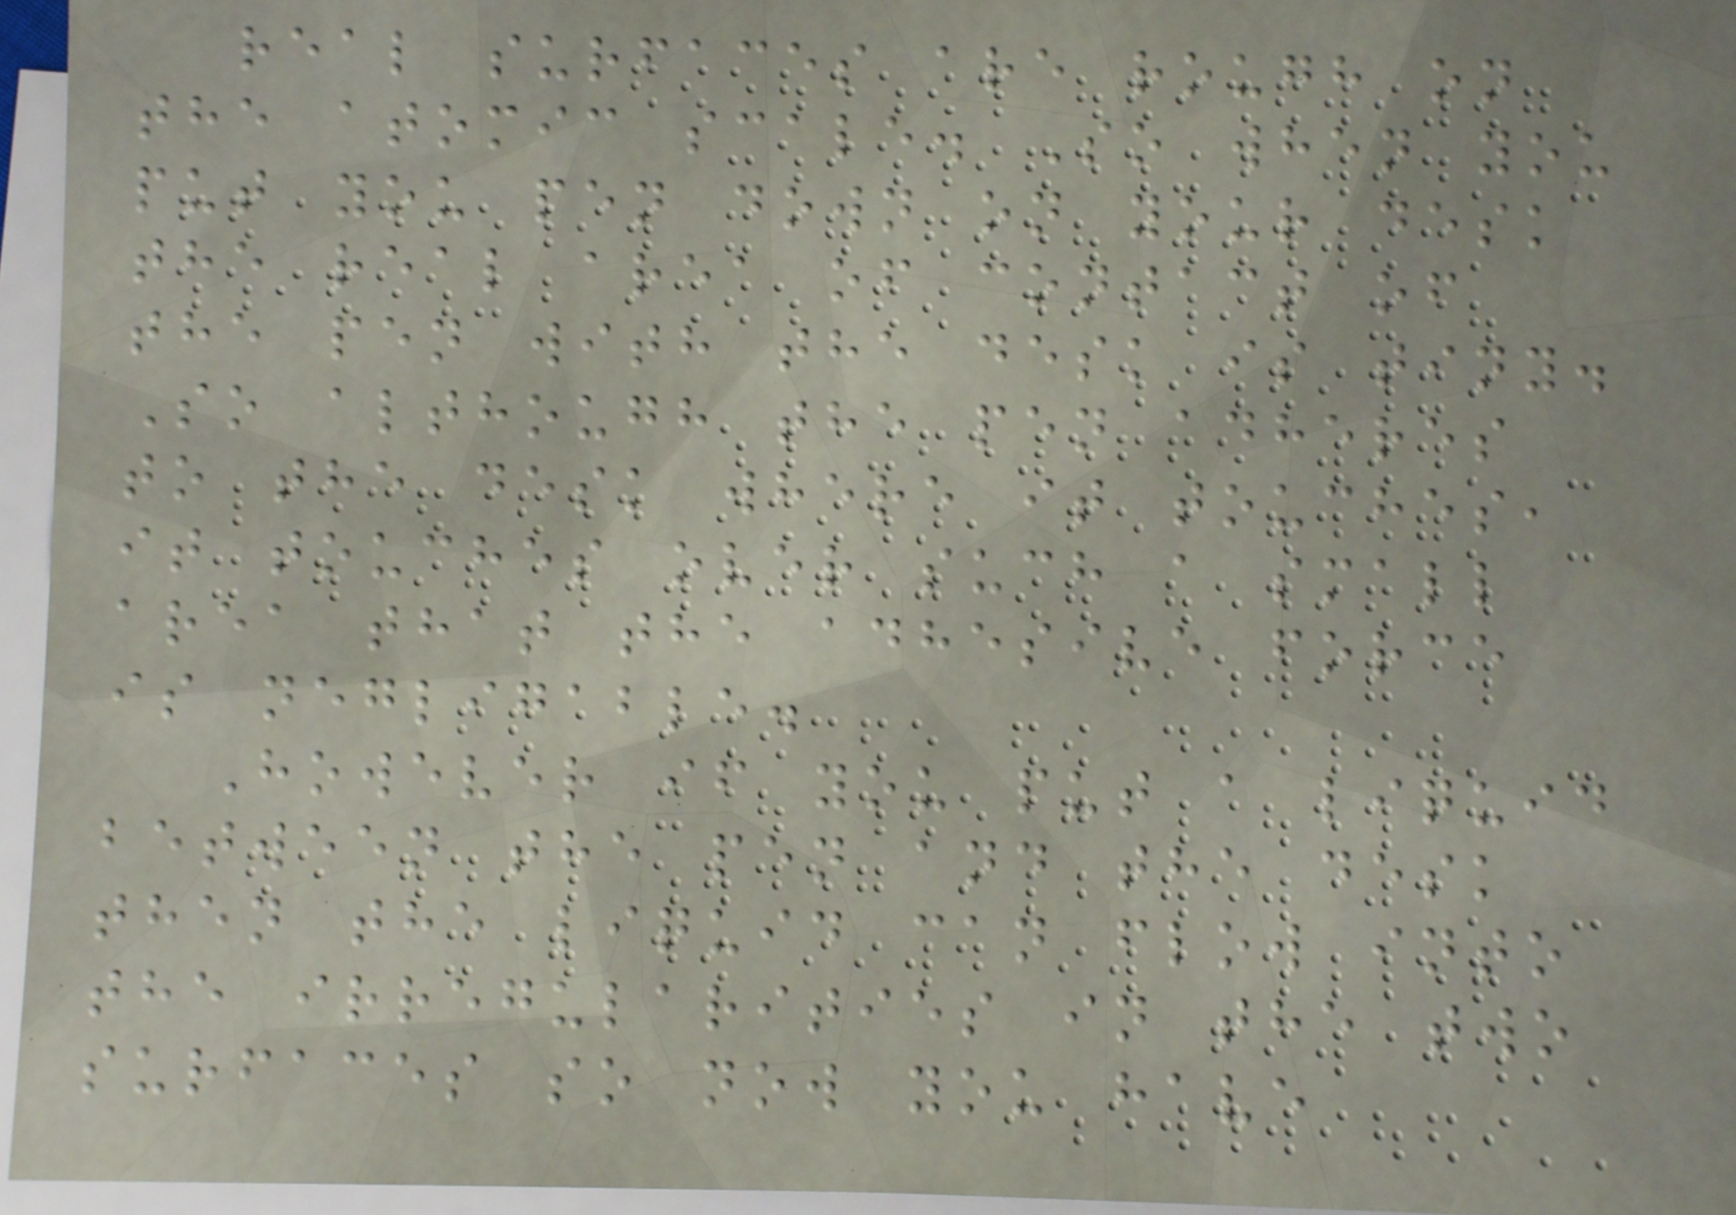real surfaces are rough on
the atomic scale. So when you
put you pen down on your desk
the real area of contact of
the pen with the desk is tiny.
So although the pen adheres
to the desk where it touches,
it touches over such a small
area that the adhesive force
is negligable.
However if you put a liquid
between the pen and the desk
then the liquid can flow into
the irregularities in the two
surfaces so now you have
